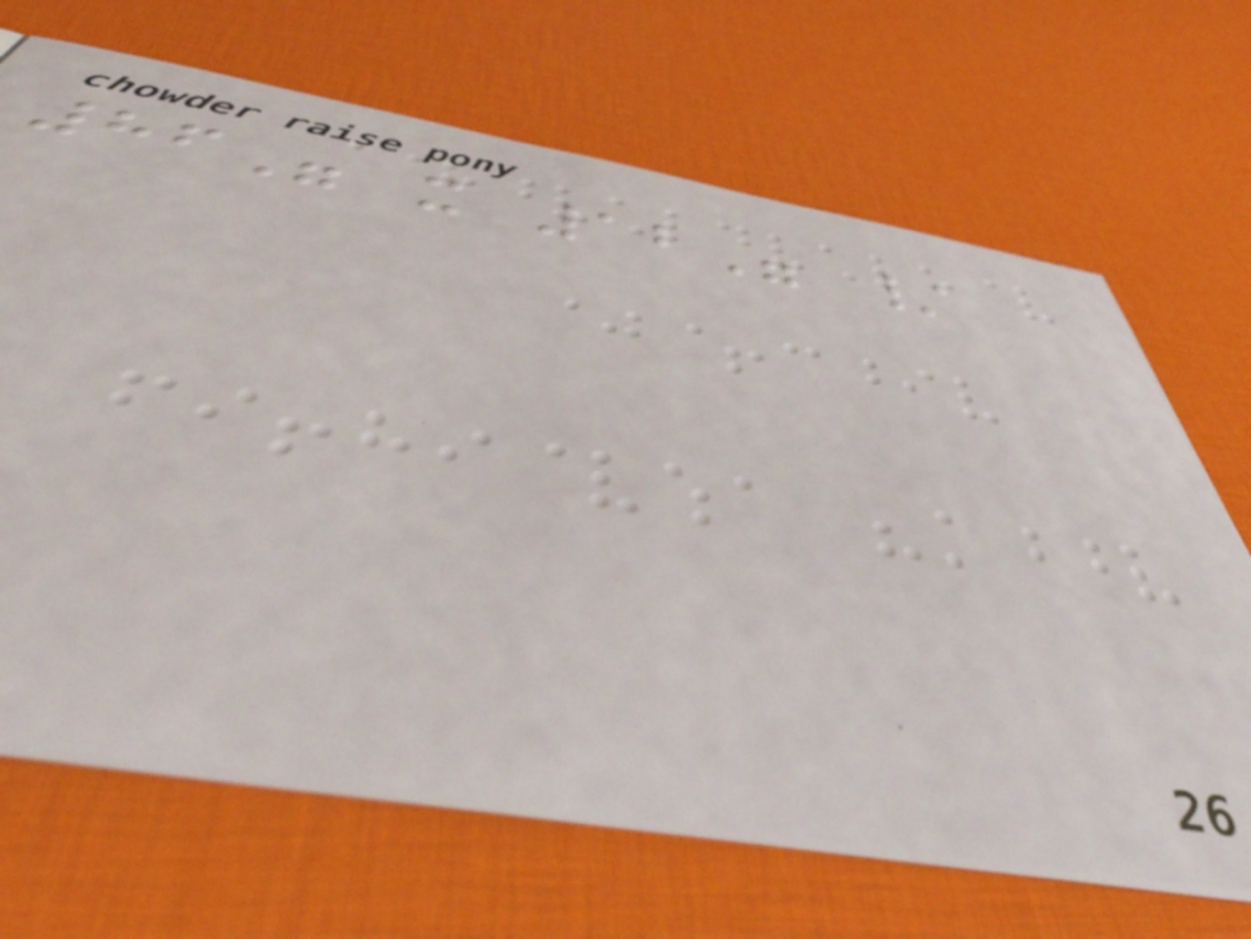86" x 12" /
